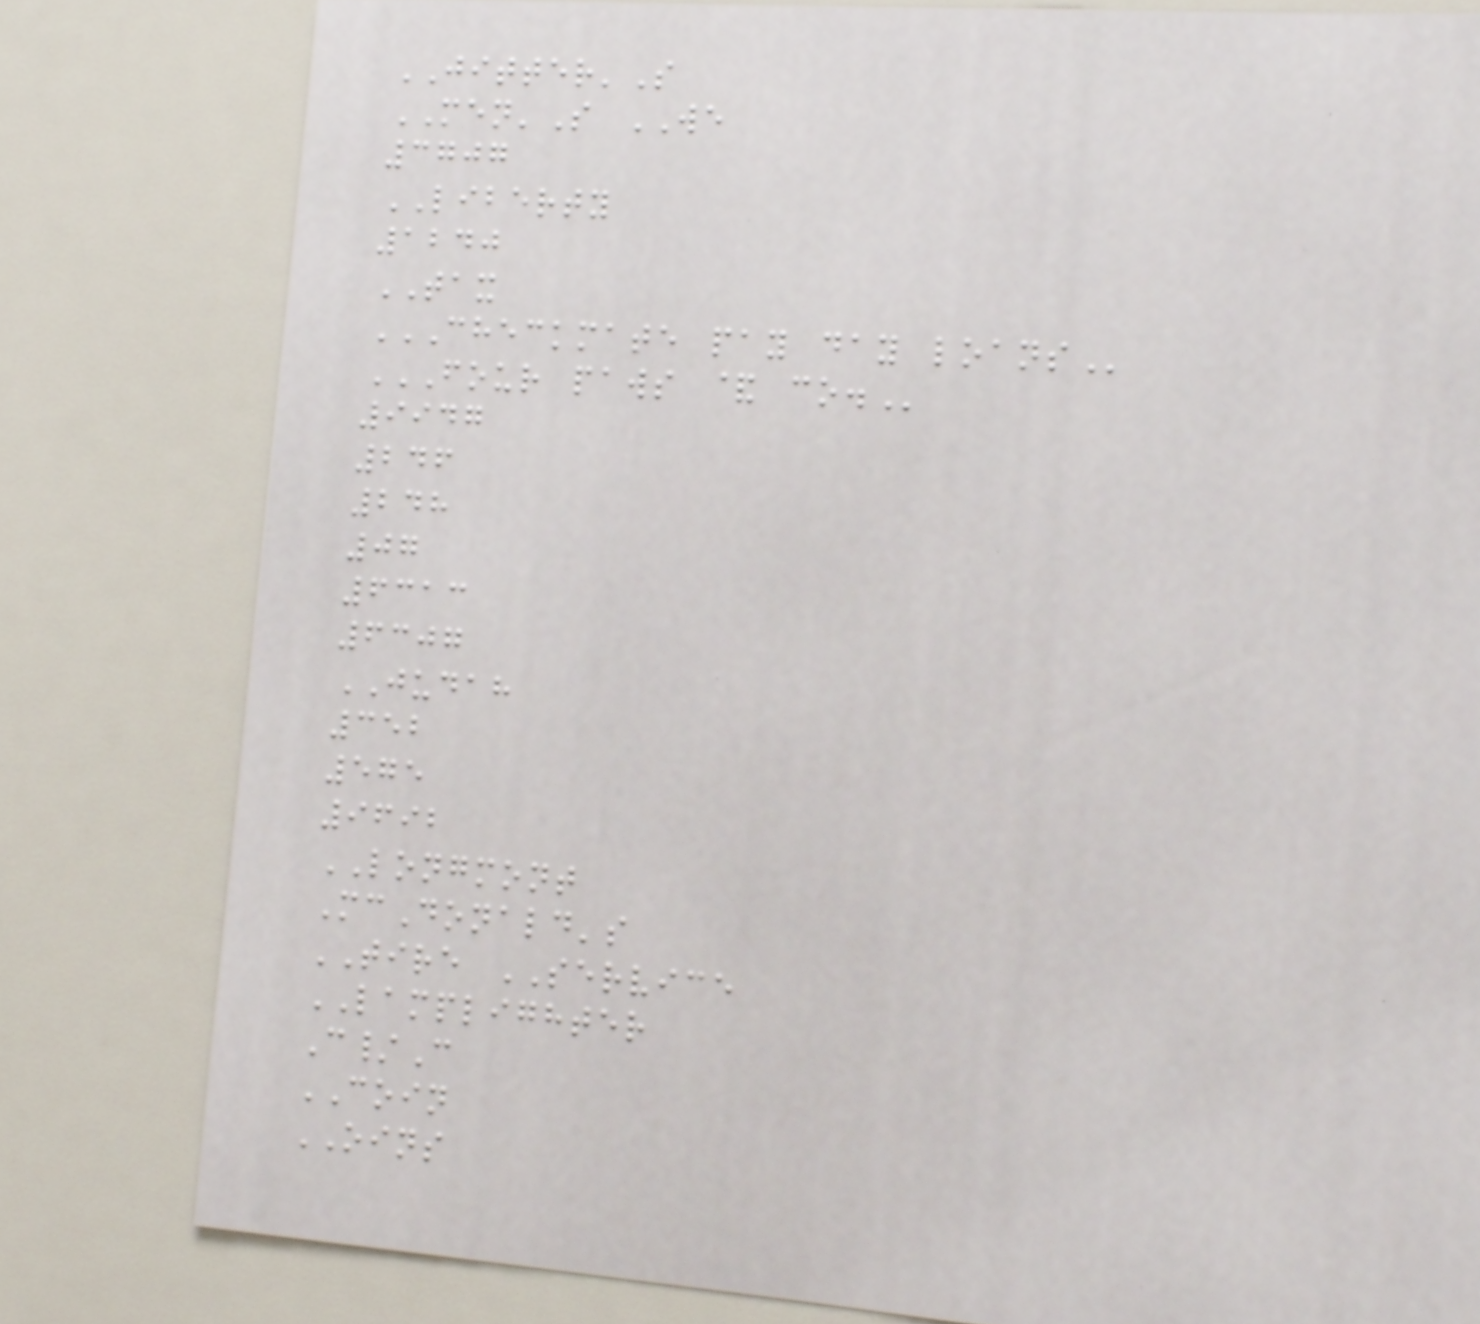JITTER'S
MEN'S WE
3707
LIBERTY
1240
TAX
CHECKMATE PAY DAY LOANS
FOUR PAWS & CO.
9947
246
248
07
6313
6307
JUDAH
352
575
9692
LONGMONT
McDonald's
TIRE SERVICE
LAMPLIGHTER
C/C
COIN
OINS
